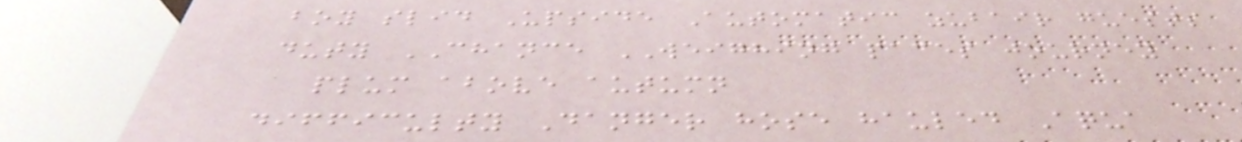boy slid Upside Automatic zubair guests
duty CHANCE WEIGHING paces journey
plum above autumn
difficulty Danger hose hauled Aqua
